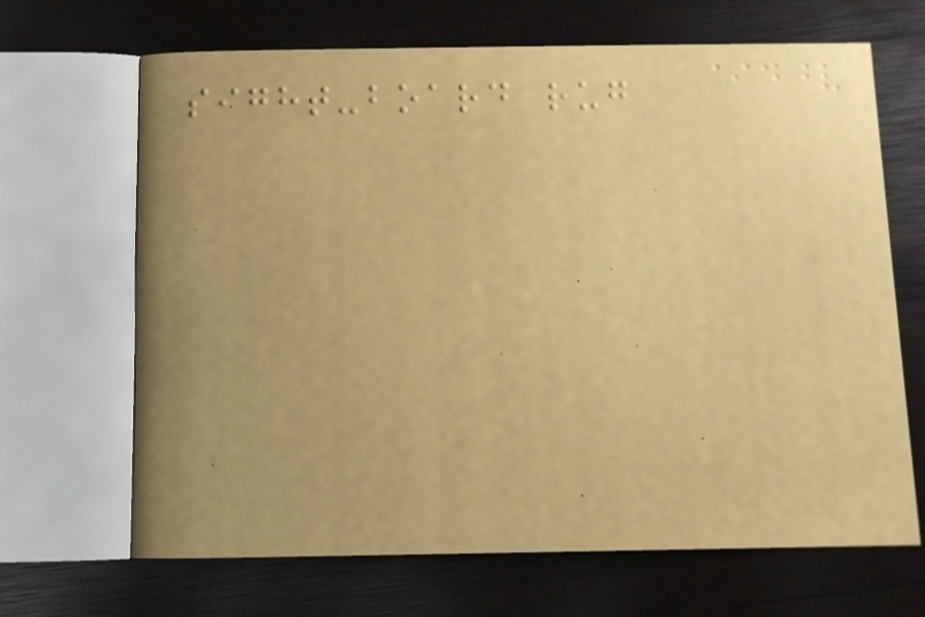sight-board rug
